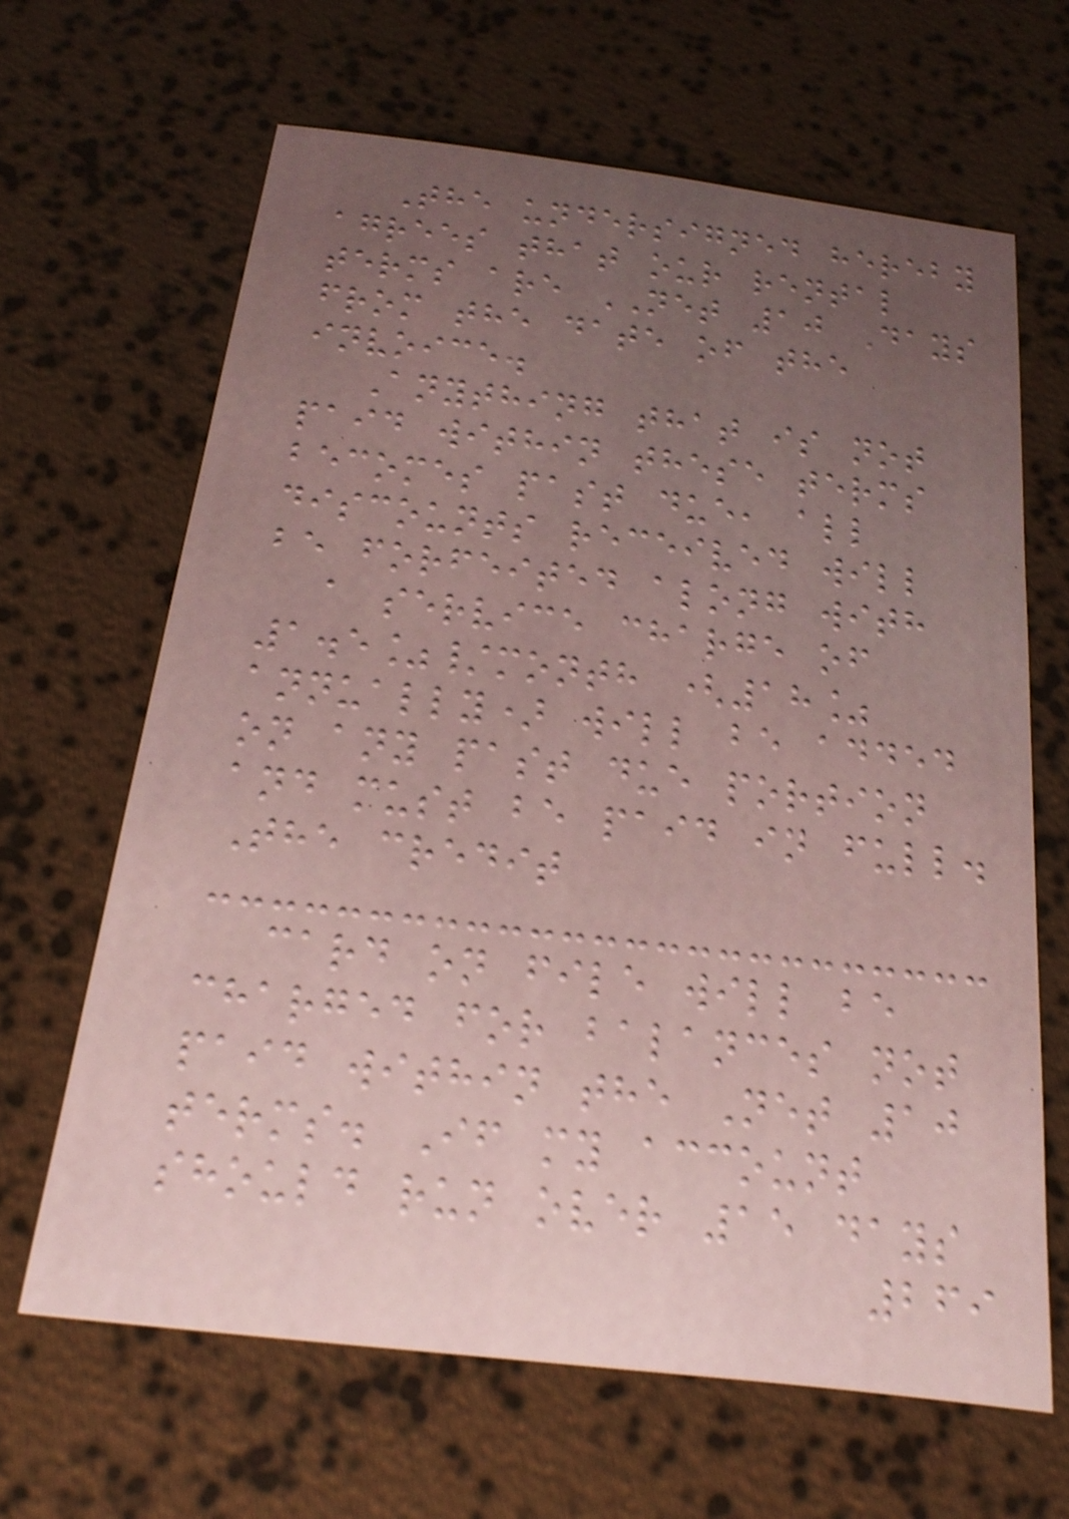The undersigned hereby
agrees that our rental
terms are NET 10 Days
from the date of the
invoice.
Anything that is not
paid within these terms
becomes past due, all
discounts received will
be forfeited along with
a service charge of
1.5%/month (18%
annually) will be added
on any past due portion
and must be paid in full.
The credit
card on file will be
charged for balances not
paid within the Net 10
terms. If my account
should run over 15 days
269
